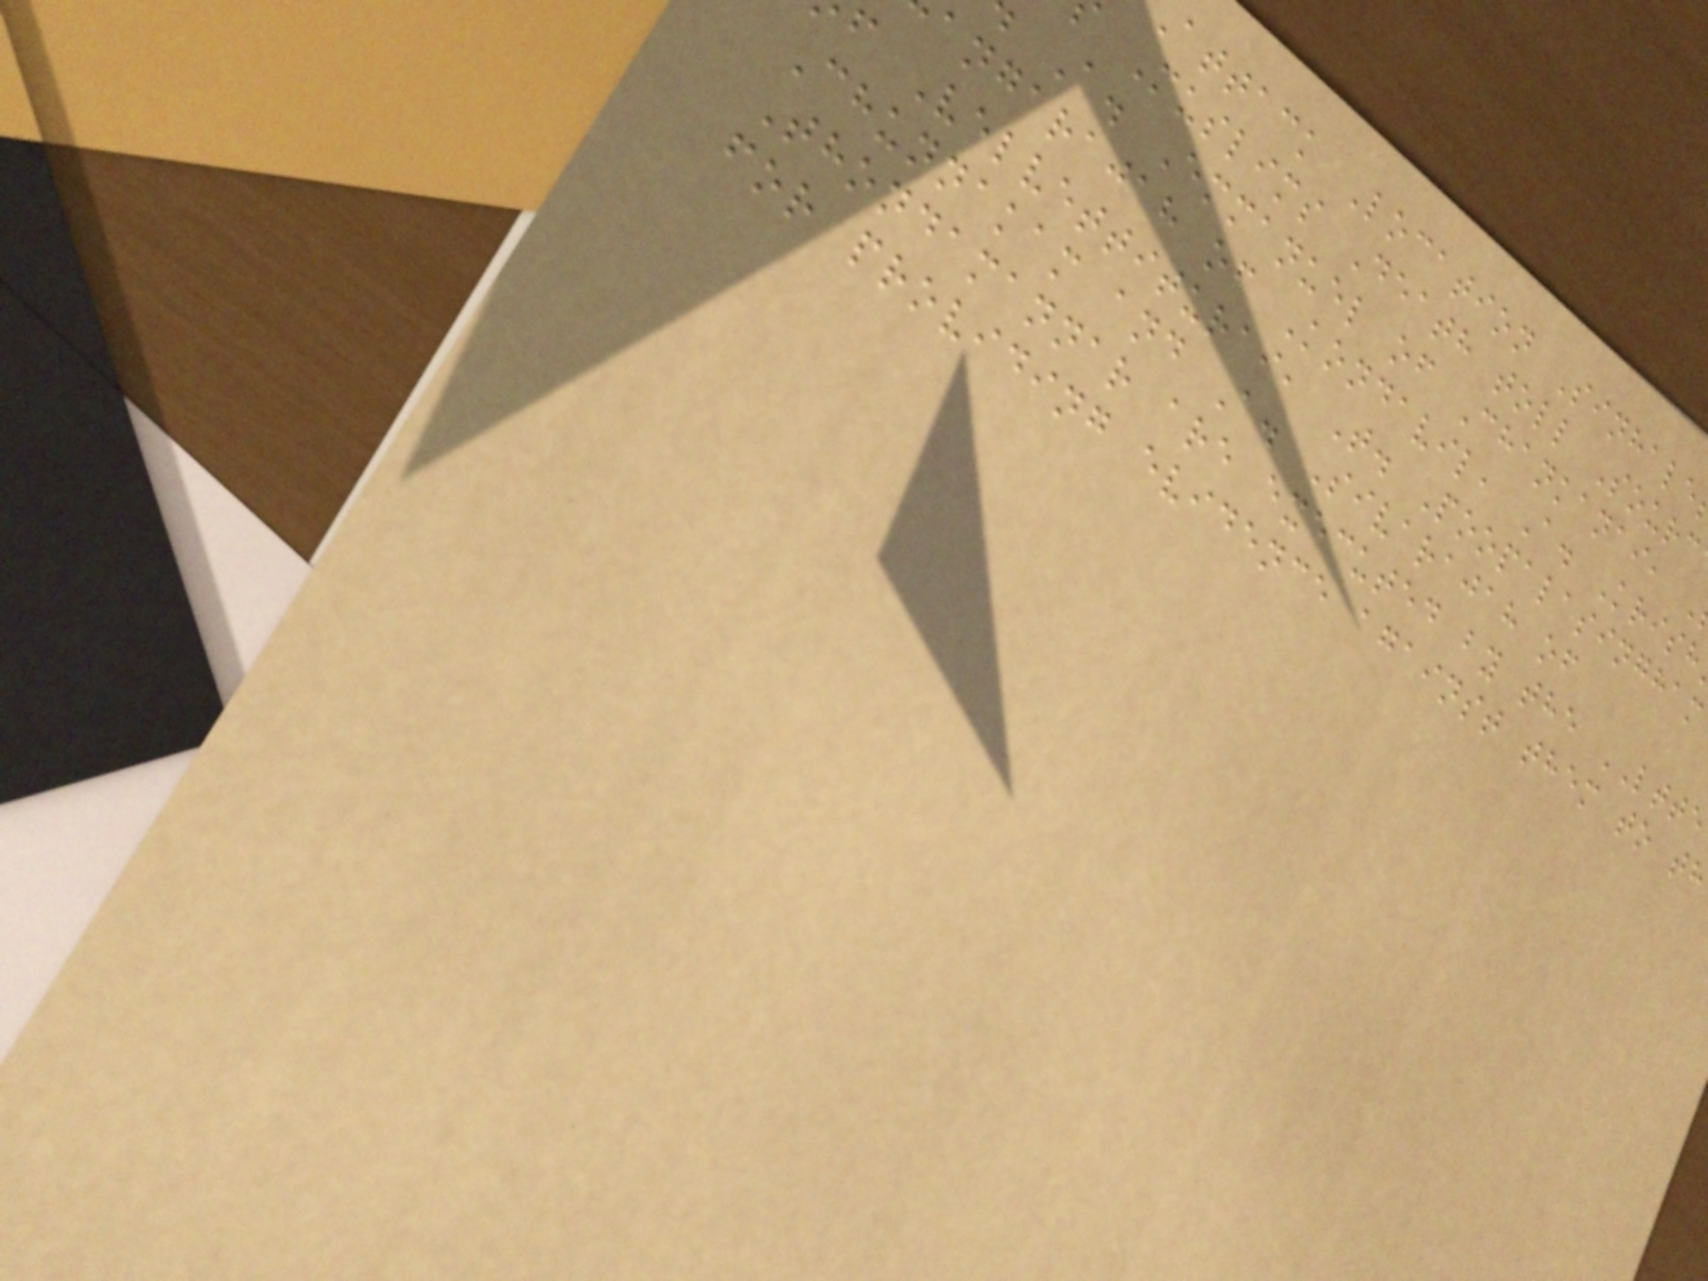attack Location Sinhale
Muslims Death toll Sourc
A. Emmanuel of Chankanai,
angarajah of Kondavil, A. Krish
f Velvettiturai, T. Poopalasingham
Chunnakam and A. Sivarajah of
Thondamannar are executed by the LTTE
for providing evidence against them to th
